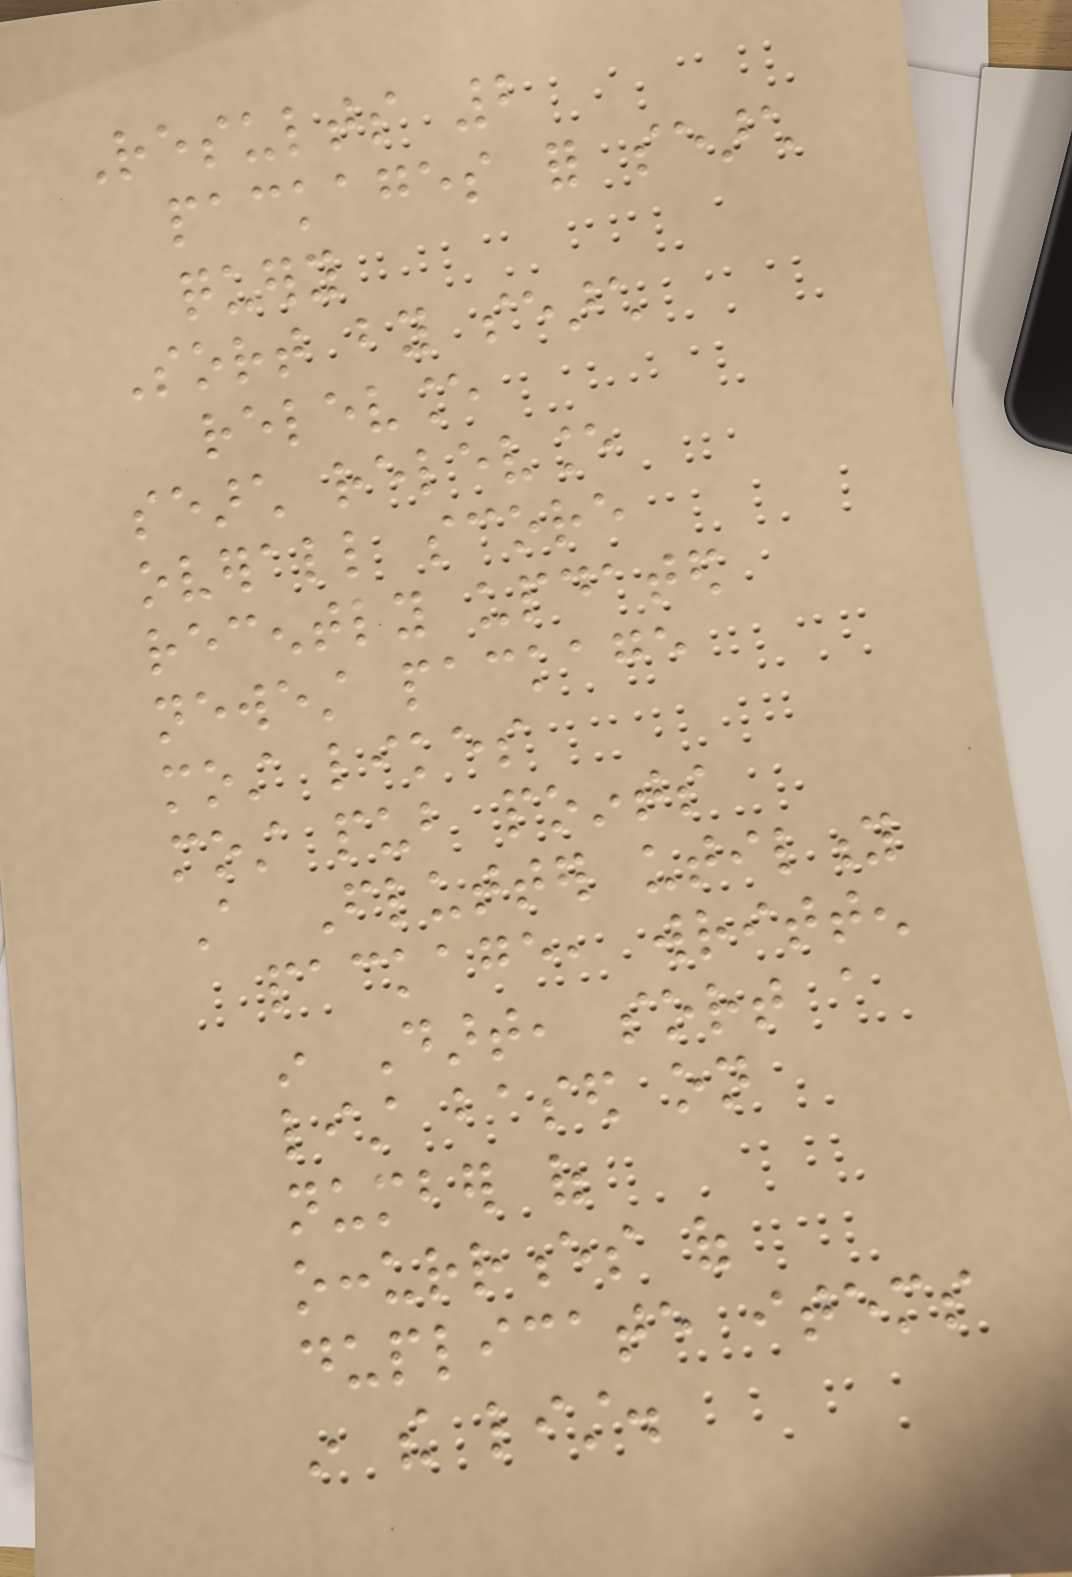Results 2
packages for search
query
Sort by search
relevance
search relevance
overall score
recently updated
newest package
most likes
most pub points
A Flutter utility
package, written
in Dart, sort a
list based on
number of
occurrences of
duplicate items
in the list.
